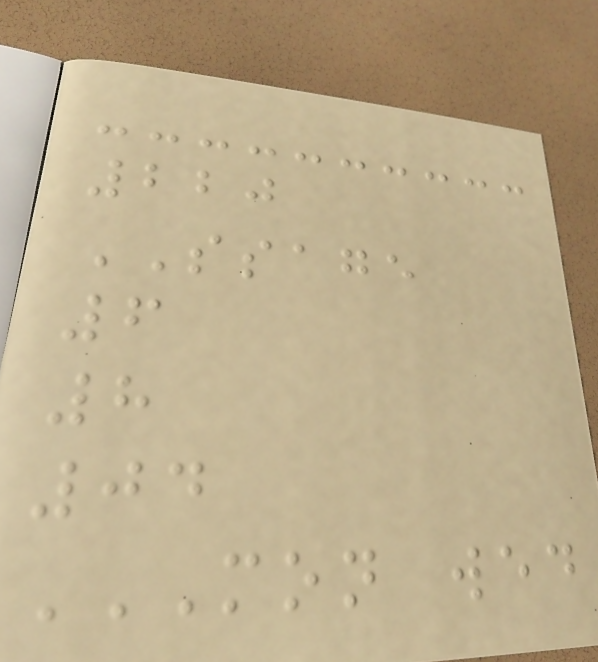220
SSAGE
6
8
04
MON WED
